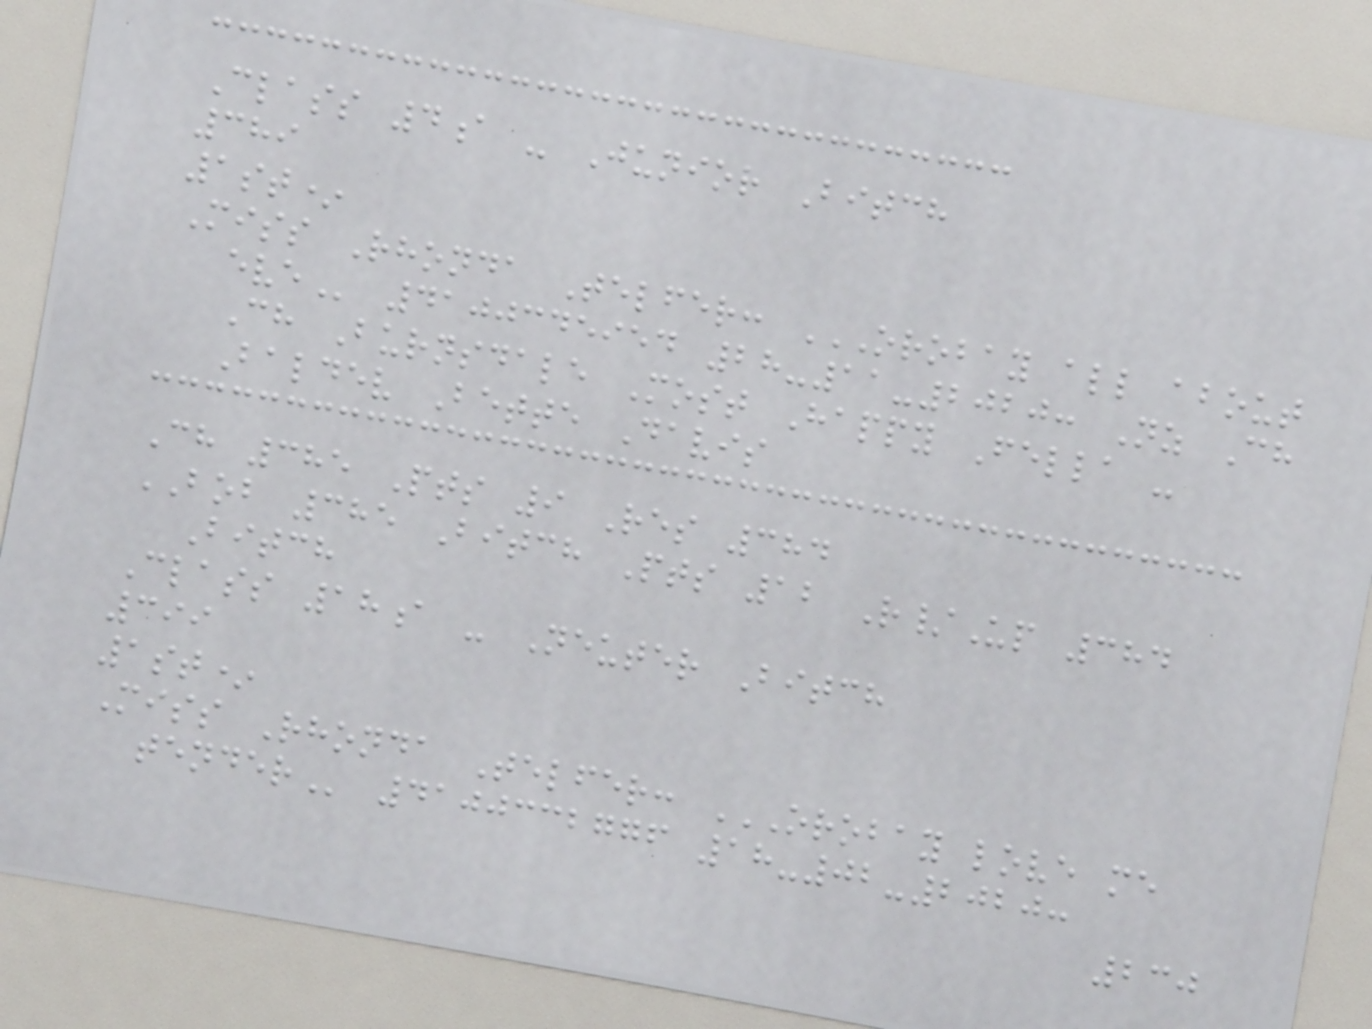Class 4a - Junior Bitch
389
1st*
Miss Rhonda Telfer: OROBAY ALL ABOUT
EVE 4100345954 28-11-2020: Nz Ch
Ch Burnsdale Most Happy Fella -
Baldev Bette Davis
Ch 385 Pts 9 Res 384
BOB 385 Bitch Pts 12 R/Up 384
Bitch
Class 18a - Neuter Bitch
399
1st*
Miss Rhonda Telfer: OROBAY LOVE ME
TENDER 4100332776 18-02-2020:
230
